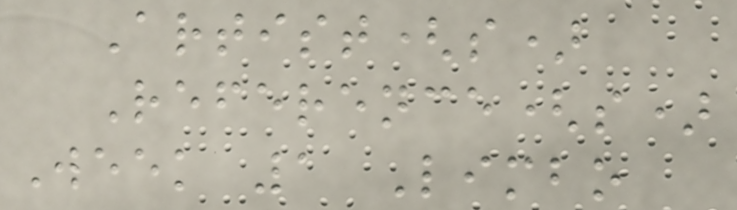Artist(s)
Reference(s)
Week 1 Limbo
